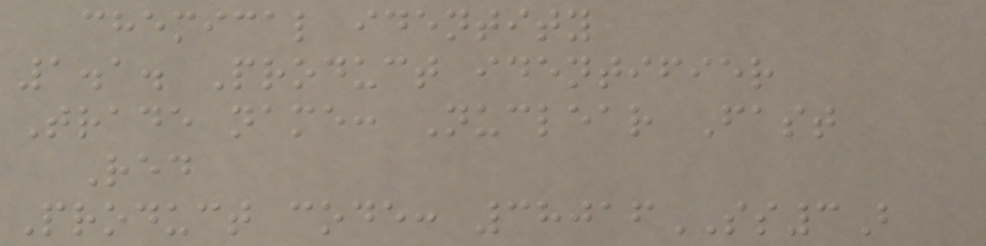chemical identity
1.1. Product identifier
Trade name: Nuclear Fast
Red
Product code: 38016SS3B
